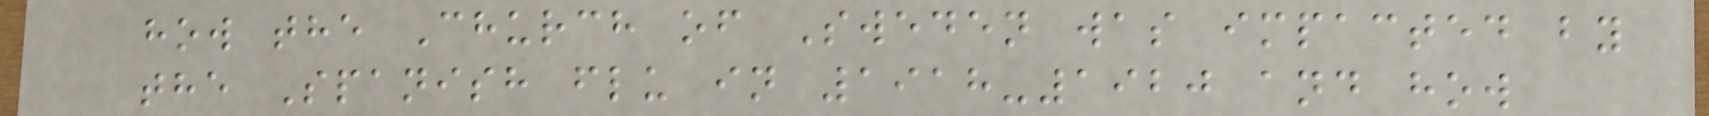how the Church of Sweden was impacted by
the Spanish flu in 1918-1920 and how
